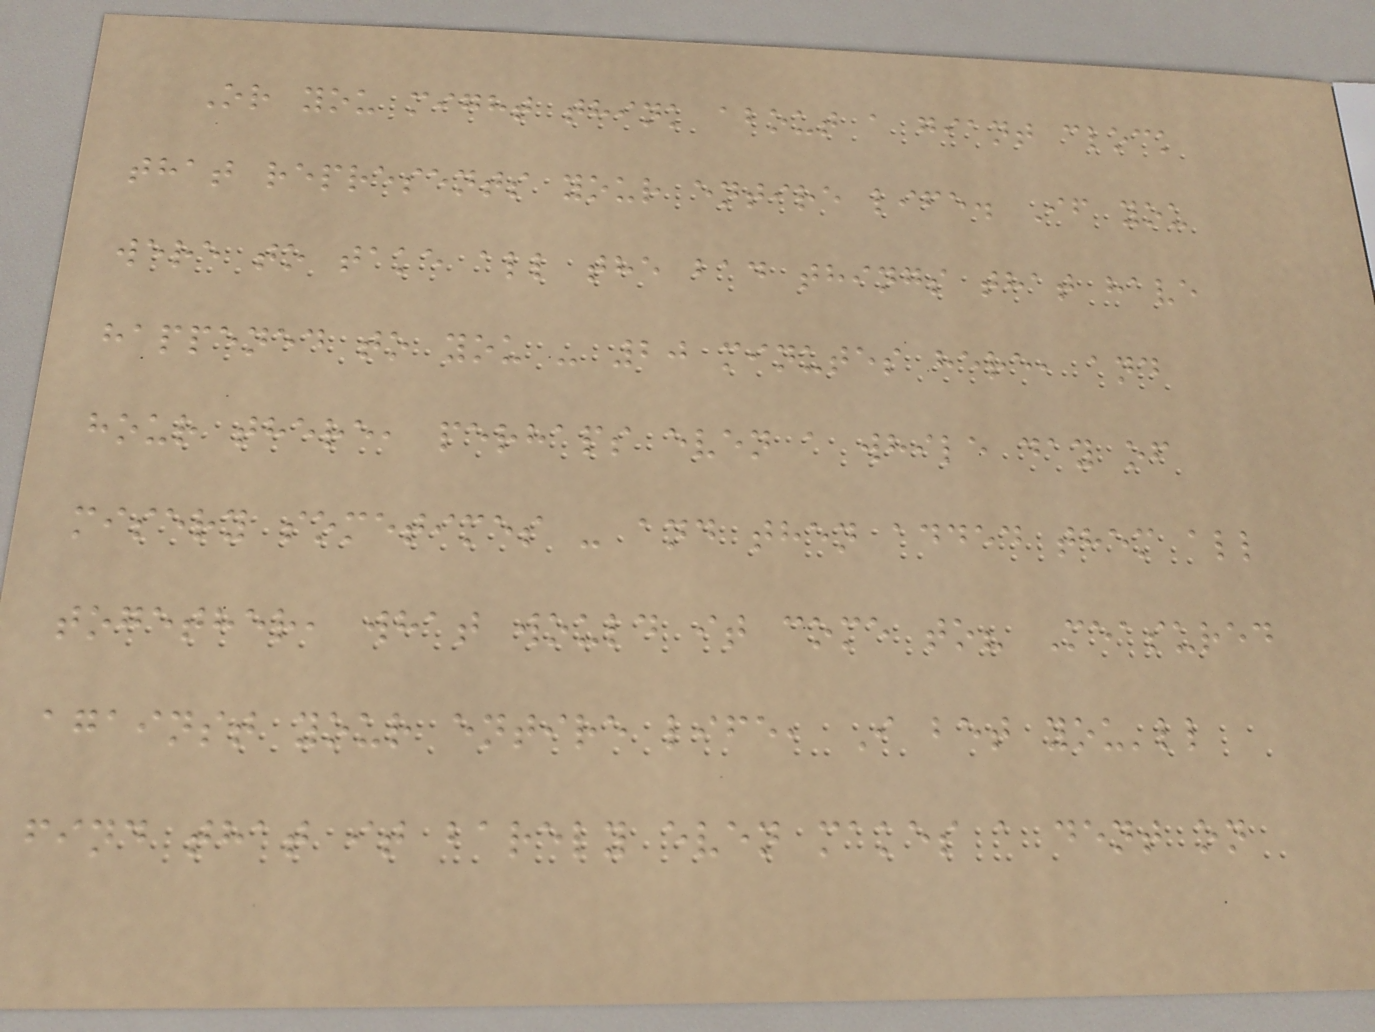Or you might think about a giant clock
that represents your entire life. If you
were to take all the bad things that have
happened to you - 20 minutes here, and
hour there, perhaps even a while day of
misery sometimes - and then added them all
together, what would it come to? Measured
against your entire life, I bet you'll
find that it barely even makes a dent on
